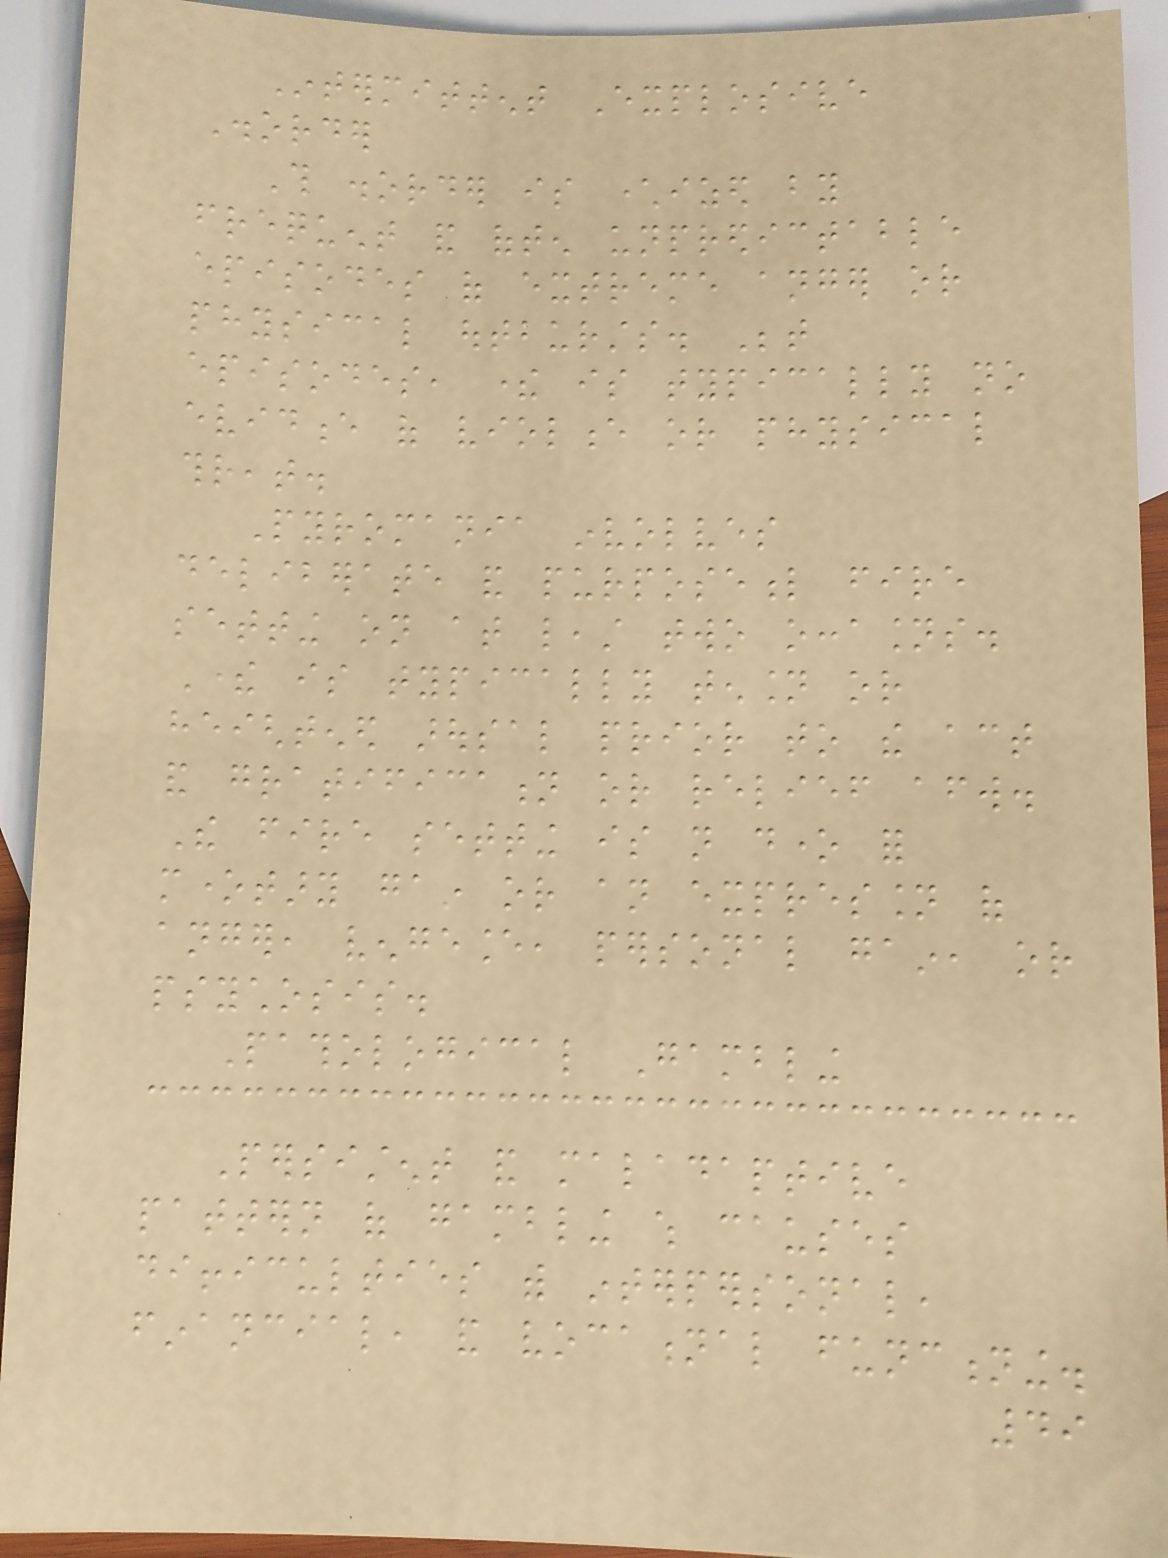Intermittent Explosive
Disorder
This disorder is characterized by
frequent and often unpredictable
episodes of extreme anger or
physical outbursts. Between
episodes, there is typically no
evidence of violence or physical
threat.
Pyromania involves
deliberate and purposeful fire
setting on at least two occasions.
There is typically tension or
heightened arousal prior to the act
and gratification or relief afterward.
The fire setting is not done for
monetary gain or an expression of
anger, vengeance, personal gain, or
psychosis.
Pathological Gambling
Persistent and maladaptive
pattern of gambling which causes
difficulties with interpersonal,
financial, and vocational functioning.
49
